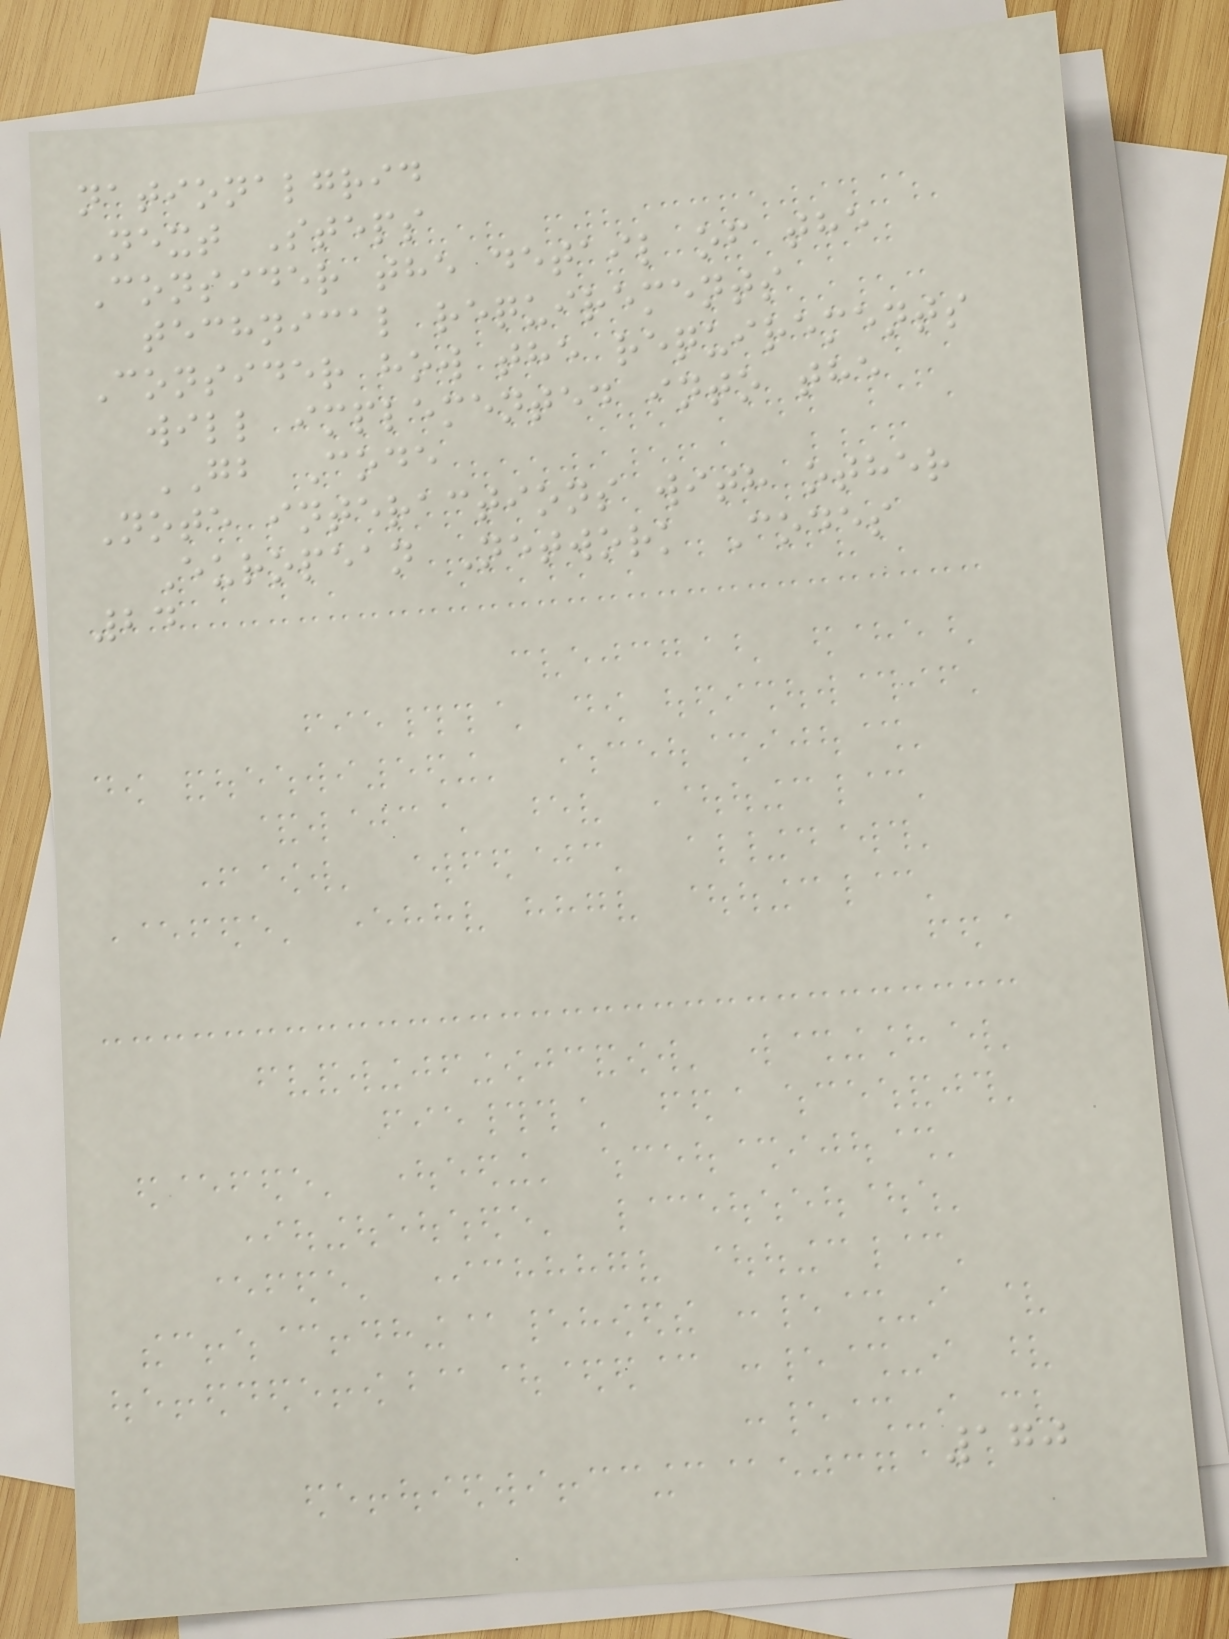nationalgrid
Next Steps
Consider the detail of the
technical requirements
Consider how the requirements
will implemented into the
GB Code
Note interactions with other
European Network Codes
24
170
